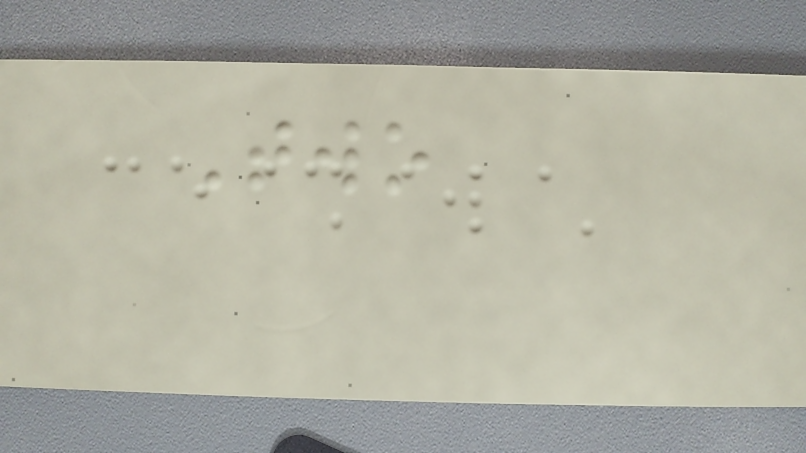Two
